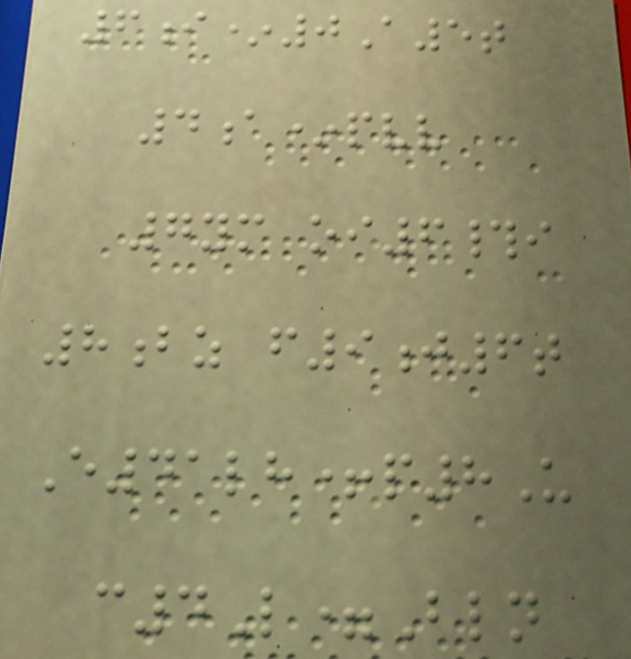6i*0A5t
4a*pvv
7ym oi6#i
8bz f9j6t
E41lh+p8U
c4L=Bln
